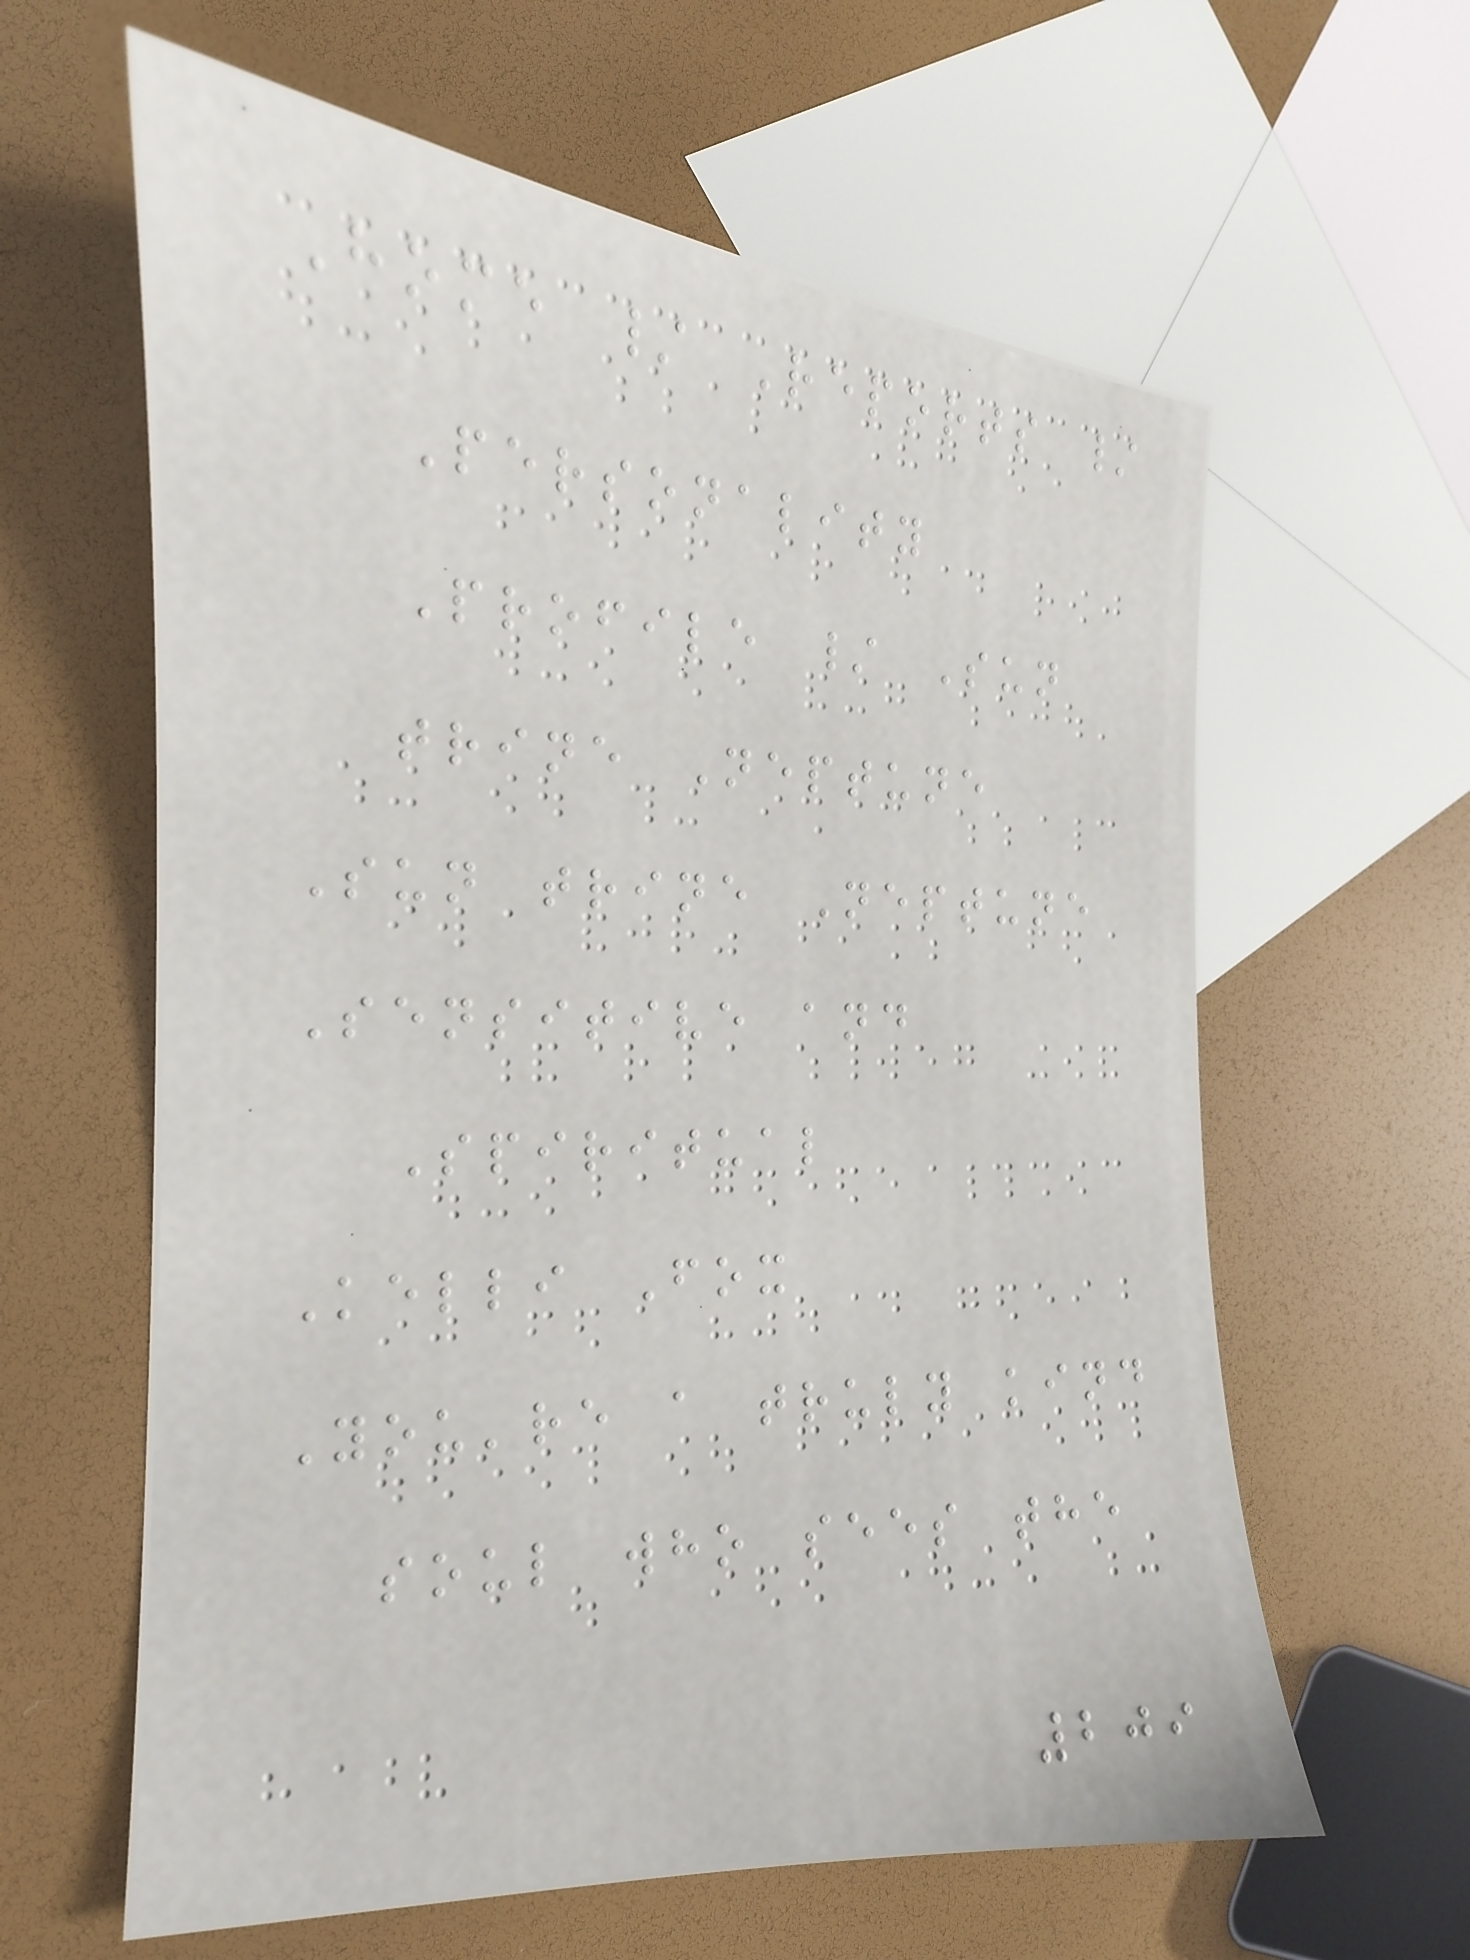Home / Reports /
Personality
Profile / Sun
trine Neptune
Sun trine Neptune
Sensitive and
Spiritual
Kelli Fox
You're a truly kind
soul who sees the
209
